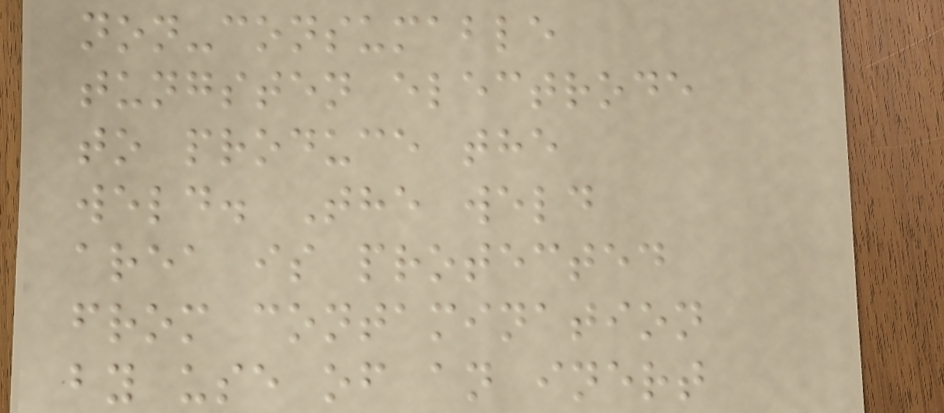non-consumable
tungsten electrode
to produce the
weld. The weld
area is protected
from contamination
by use of an inert
